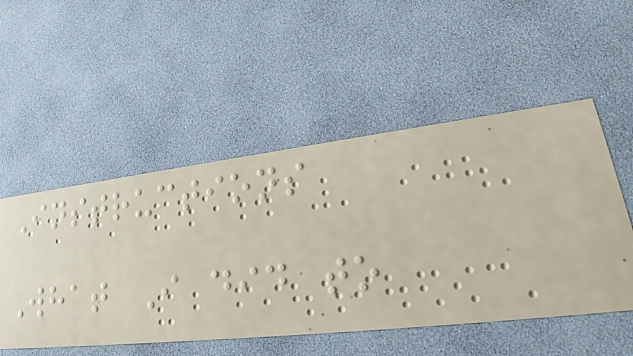Instructions
What I did to
